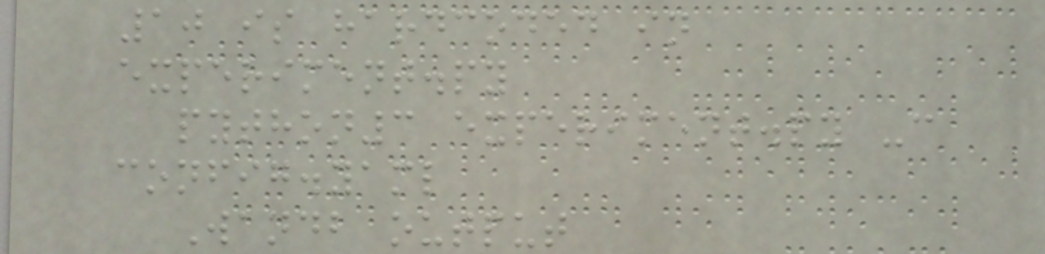10 is hardcoded in
experiment.py
python3 experiment.py -c
config.yaml
Wandb output
